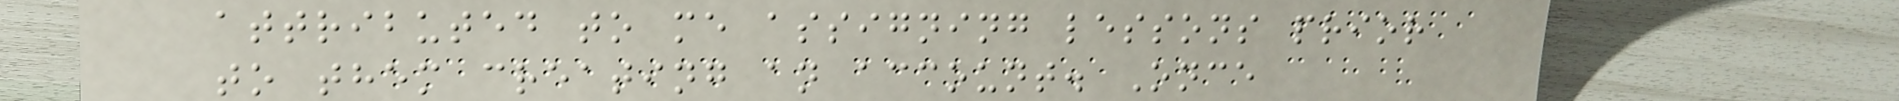attributed to me assigning lessons prior
to them creating an account. Once
